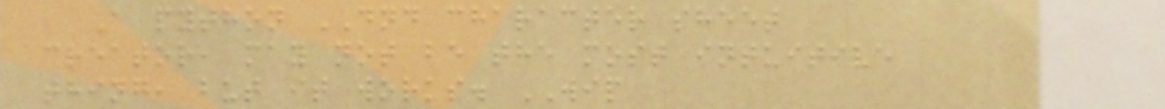A python DND character sheet
creator, may not be the most intuitive
thing, but it works. WIP
